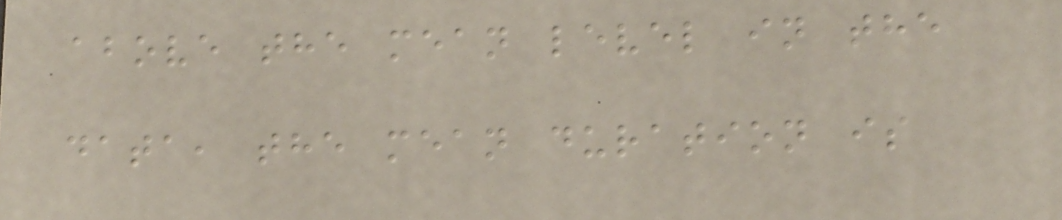above the mean level in the
data, the mean duration is
